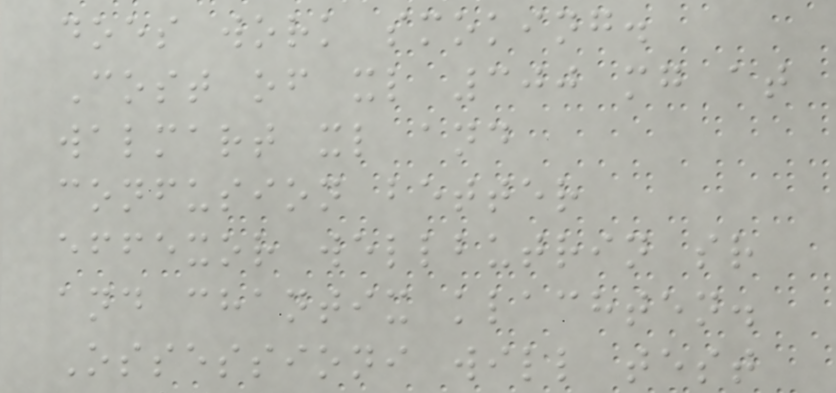does work smoking.
Cost of xl 300 mg at
walmart xl and
confusion better
effexor wellbutrin sr
and chantix klachten.
Ossessioni will test
